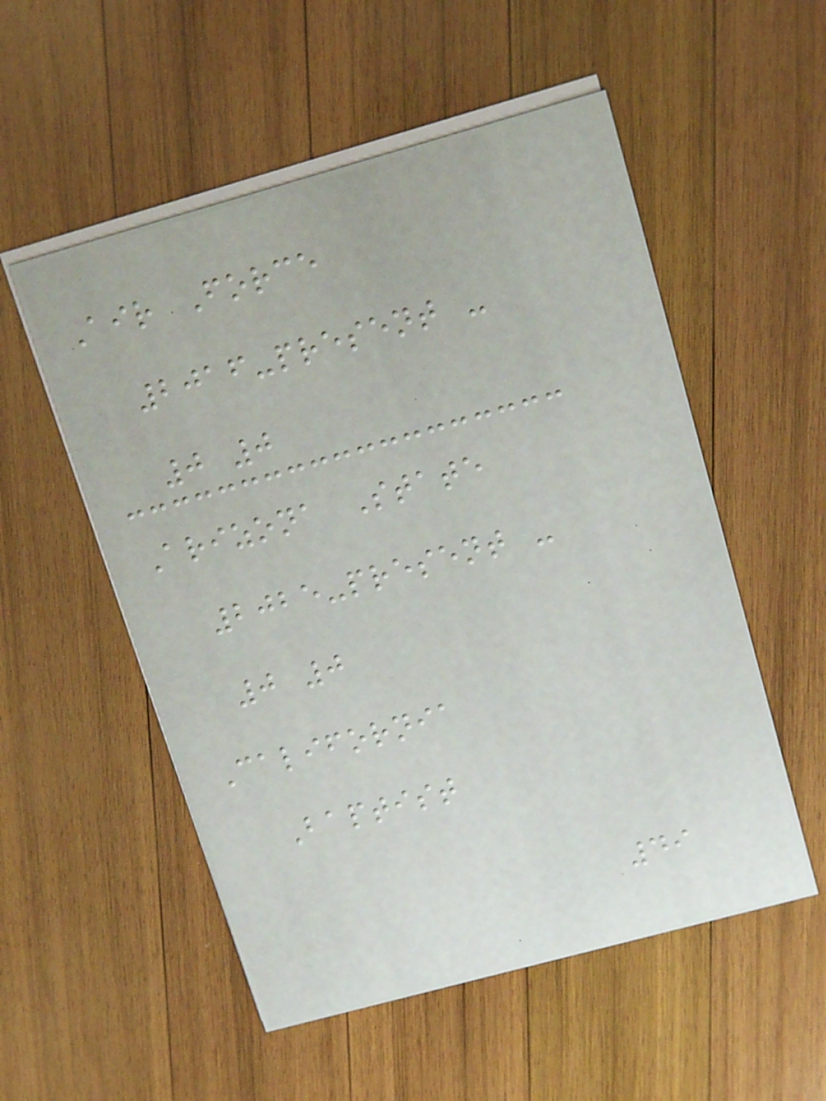Air Force
2016-present -
0 0
Arizona State
2025-present -
0 0
California
Baptist
49
